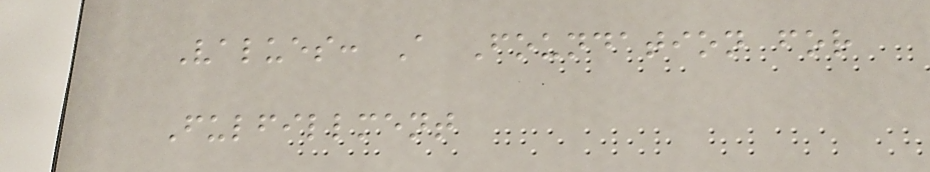Values: A Foundation for
Fulfillment
